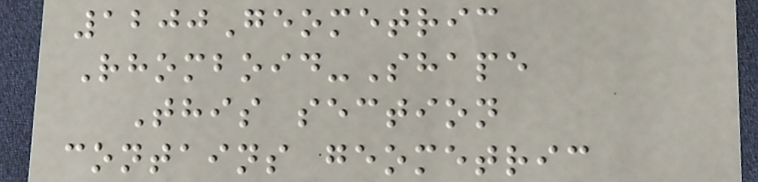1200Geometric
Rhomboid-Shape
This section
contains geometric
